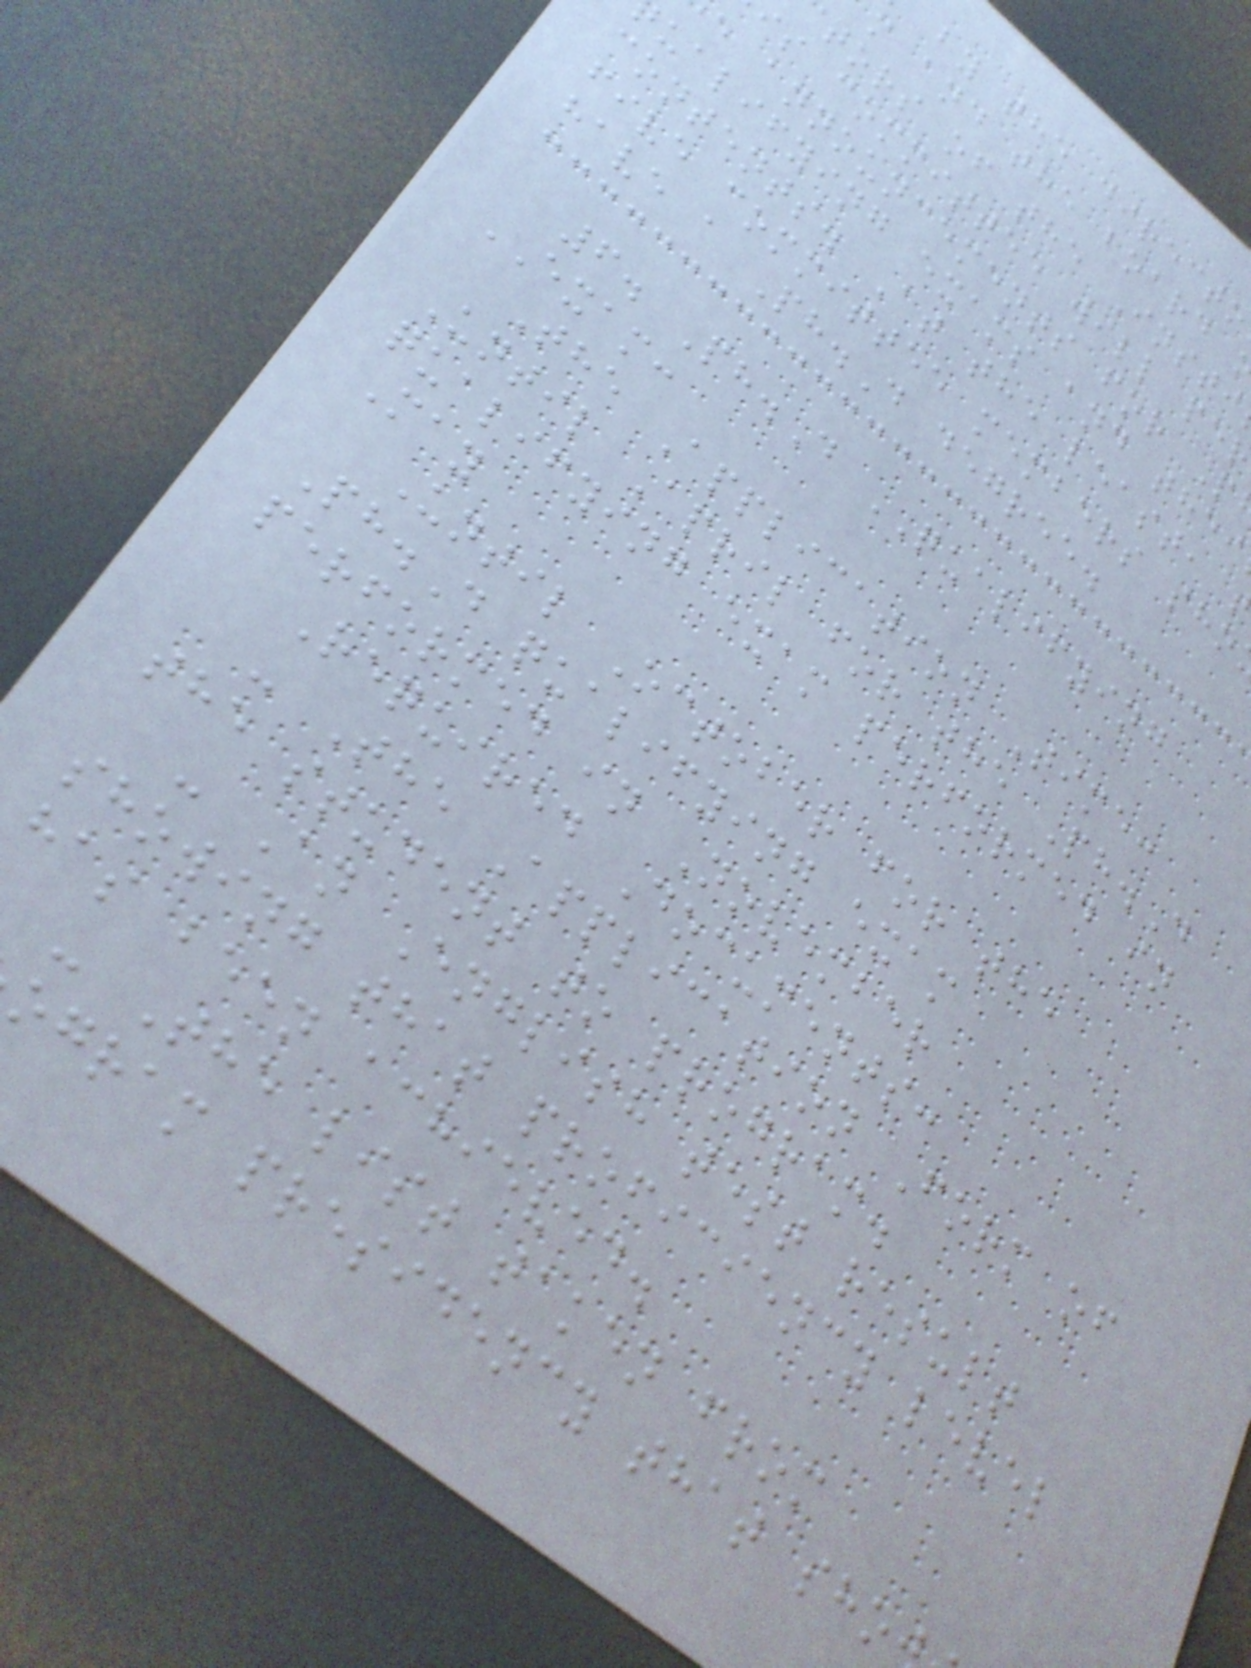by the directo
m and the board
tors of the Insti
is committee will pe
e announcements for P
ualifying exams and thei
contents. At the least,
five committee members sho
have a Ph.D degree.
6. Ph.D QUALIFYING
EXAM:
The Application Time:
Until April for the Ph.D
qualifying exam performed in
May
Until October for the
Ph.D qualifying exam
performed in November
Required Documents:
- The Application Form of
the student to program.
- An English test result
showing that proficiency level
has been achieved.
- The list taken from
ogram presidency that sho
